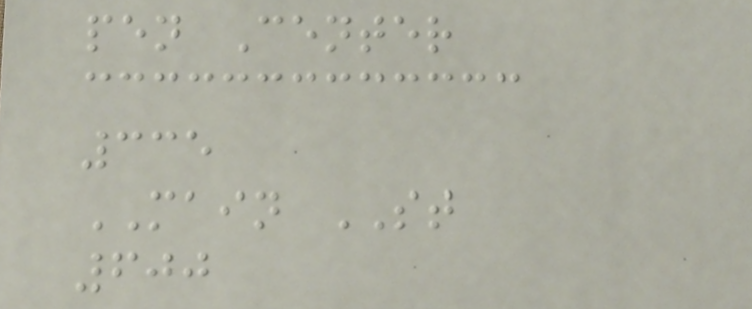pen Center
335
MAIN ST
600
